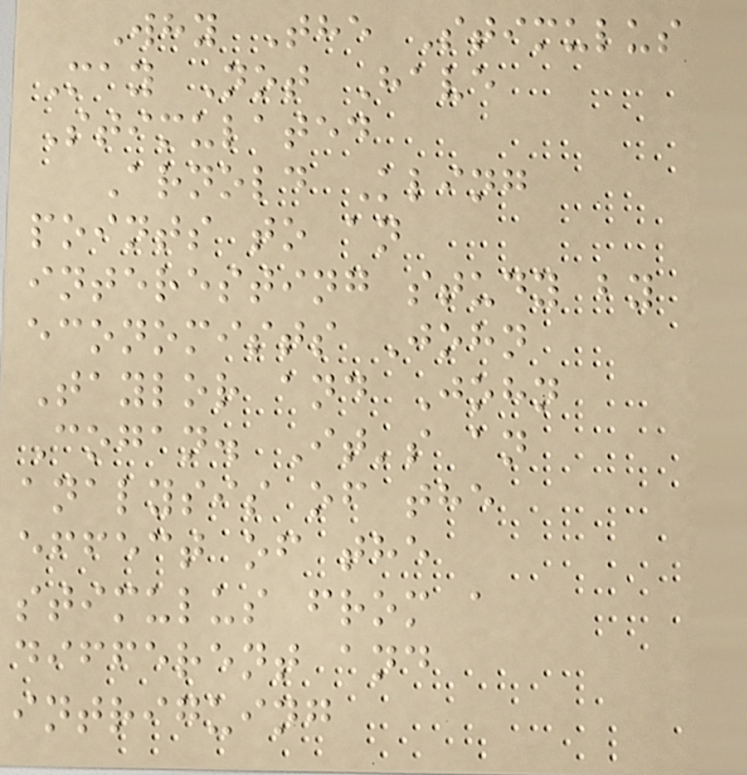Why The Stimulus
May Not Have
Stimulated
Arnold Kling
points to an
interesting study by
economists John
Taylor and John
Cogan. It's an
analysis of the
effect of the
stimulus from a
different and
intriguing
